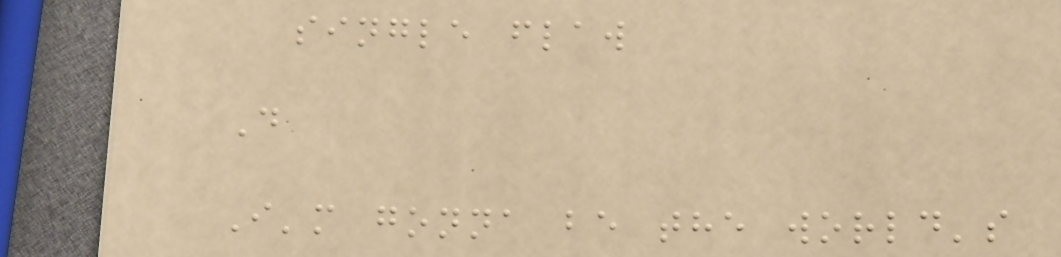single flaw
D
I'm gonna be the world's
